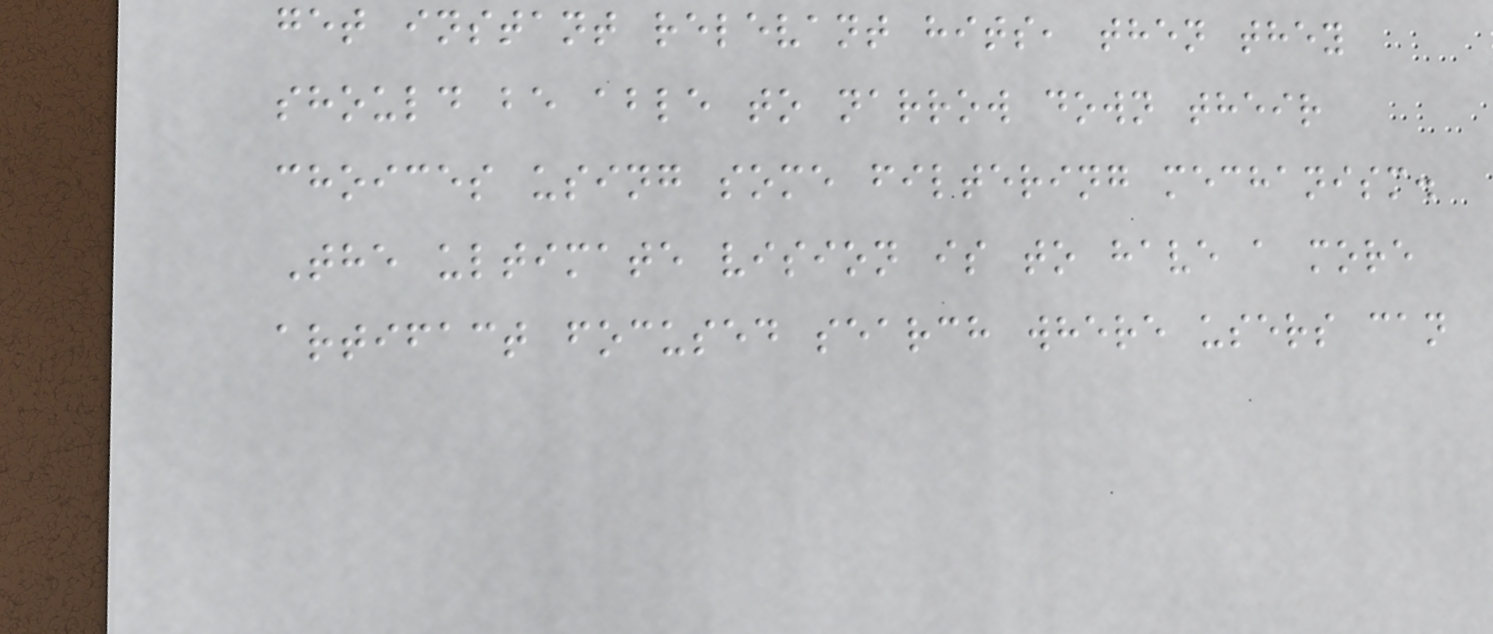get instant relevant hits, then they
should be able to narrow down their
choices using some filtering mechanism.
The ultimate vision is to have a more
artifact focused search where users can
